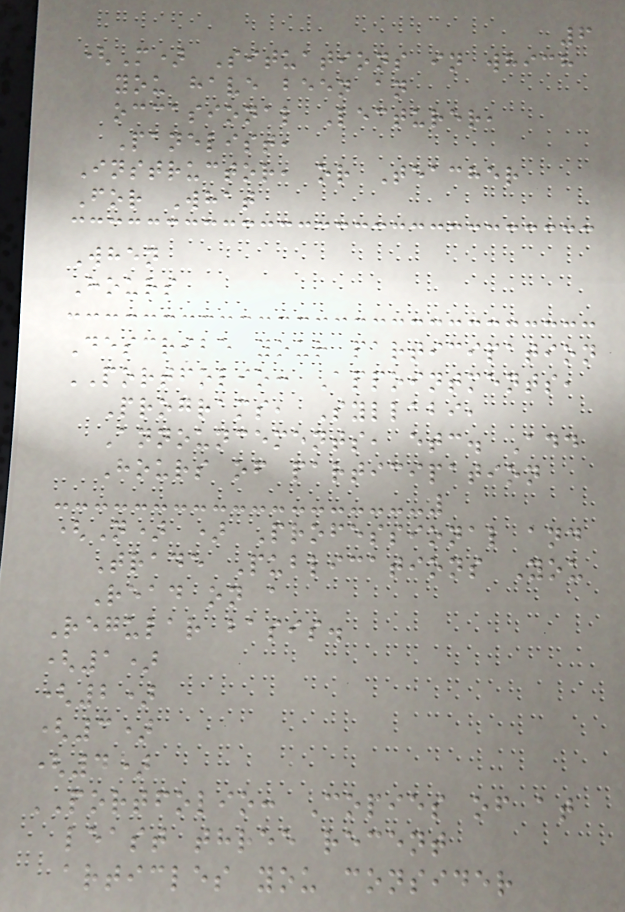6
(M) Situations in which
you have been an
occasional Lecturer,
Panelist,
Instructor, or Teacher
For What
When
Hours
Describe your participation
PORTFOLIO: Appointments,
Programs, Syllabi,
Announcements, etc. Add
Hours of participation
(N) ) Professional and
Trade Publications You
Read on a
Regular basis.
(1)
(2)
(3)
(4)
PORTFOLIO: Copies of at
least three recent
articles you consider
